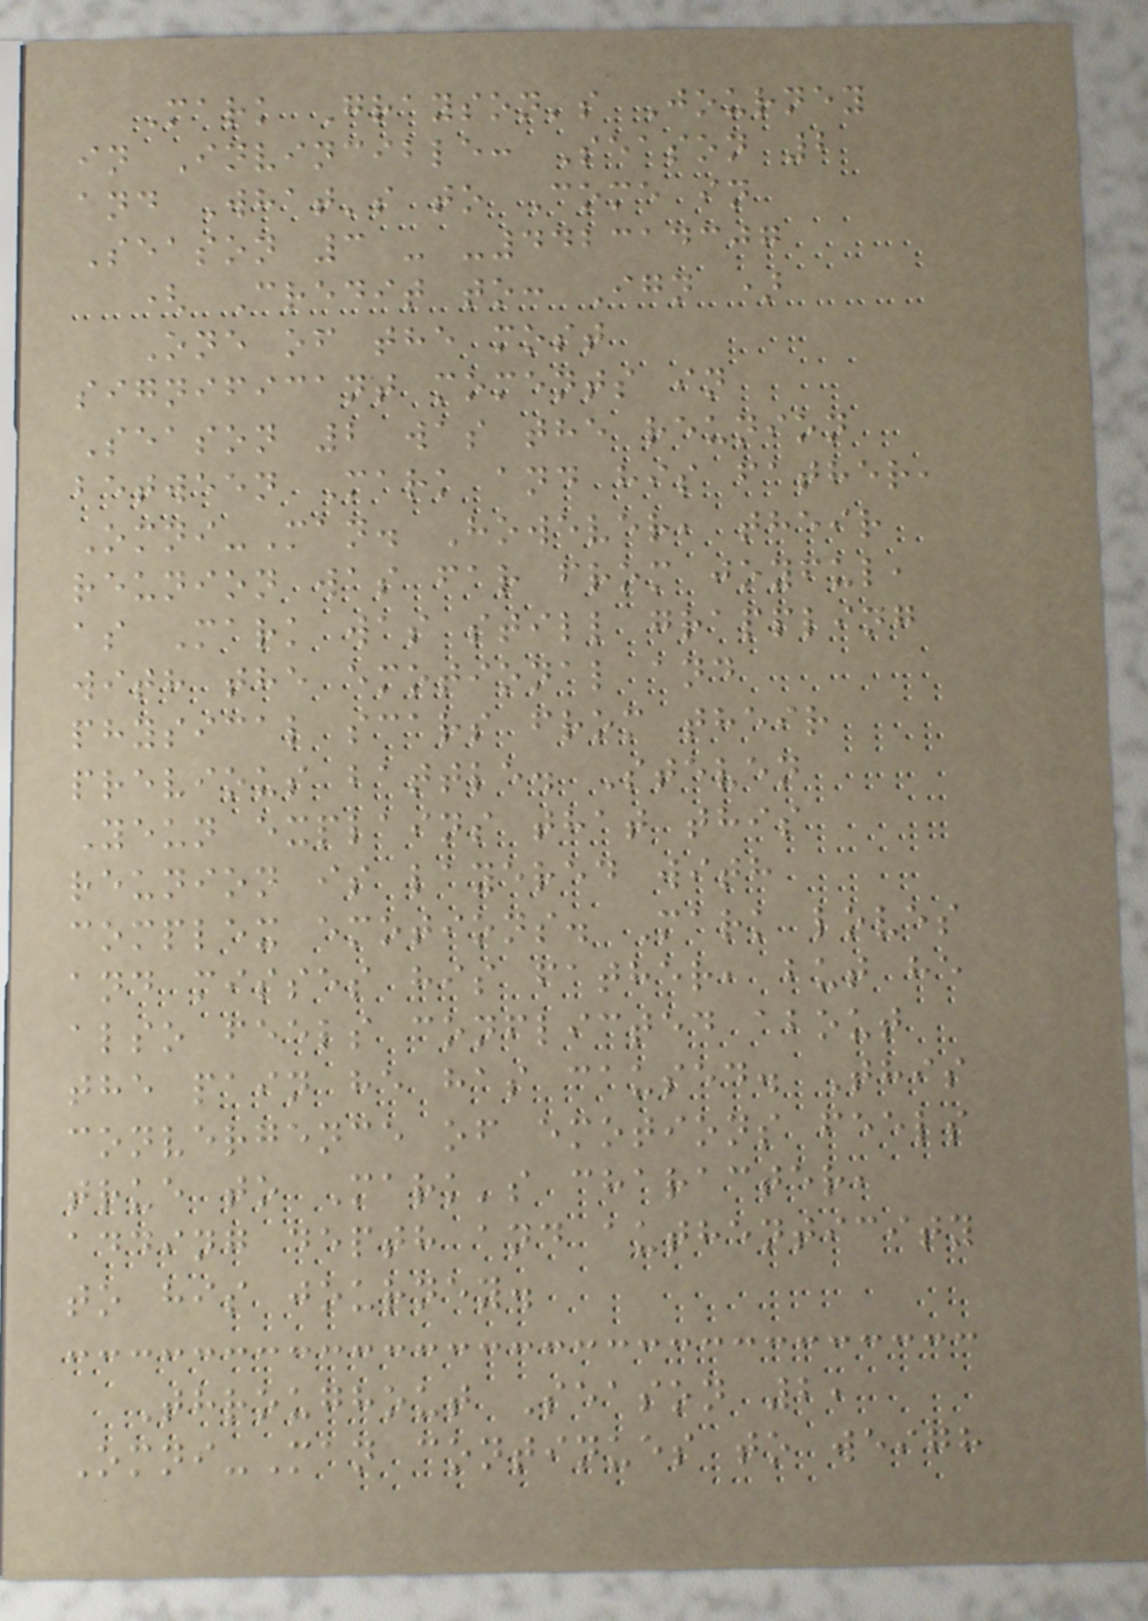Mark Grayson's Journey
in Invincible: Season 2
and What's to Come in
Season 3 - -442314307
( Credit to: Ign )
One of the most
significant moments in
Season 2 was the reunion
between Mark and his father,
Omni-Man. However, their
reunion was far from joyful,
as Mark was still grappling
with the emotional and
physical scars from their
previous battle. Steven
Yeun explains that this
reunion is layered with
complex emotions. Mark loves
and misses his father, but he
also feels conflicted about
the pain he has caused. This
convergence of emotions feels
true to Mark's character,
adding depth and authenticity
to his journey.
Throughout Season 2,
Omni-Man continues to weigh
